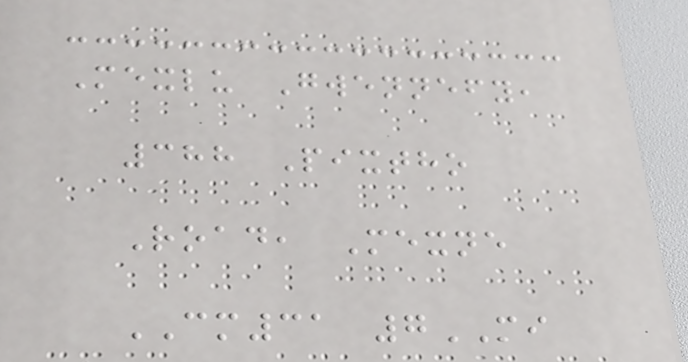Mexlu Gwennefy,
388 Pixtho
Road, Mexne
CM31 7MI
